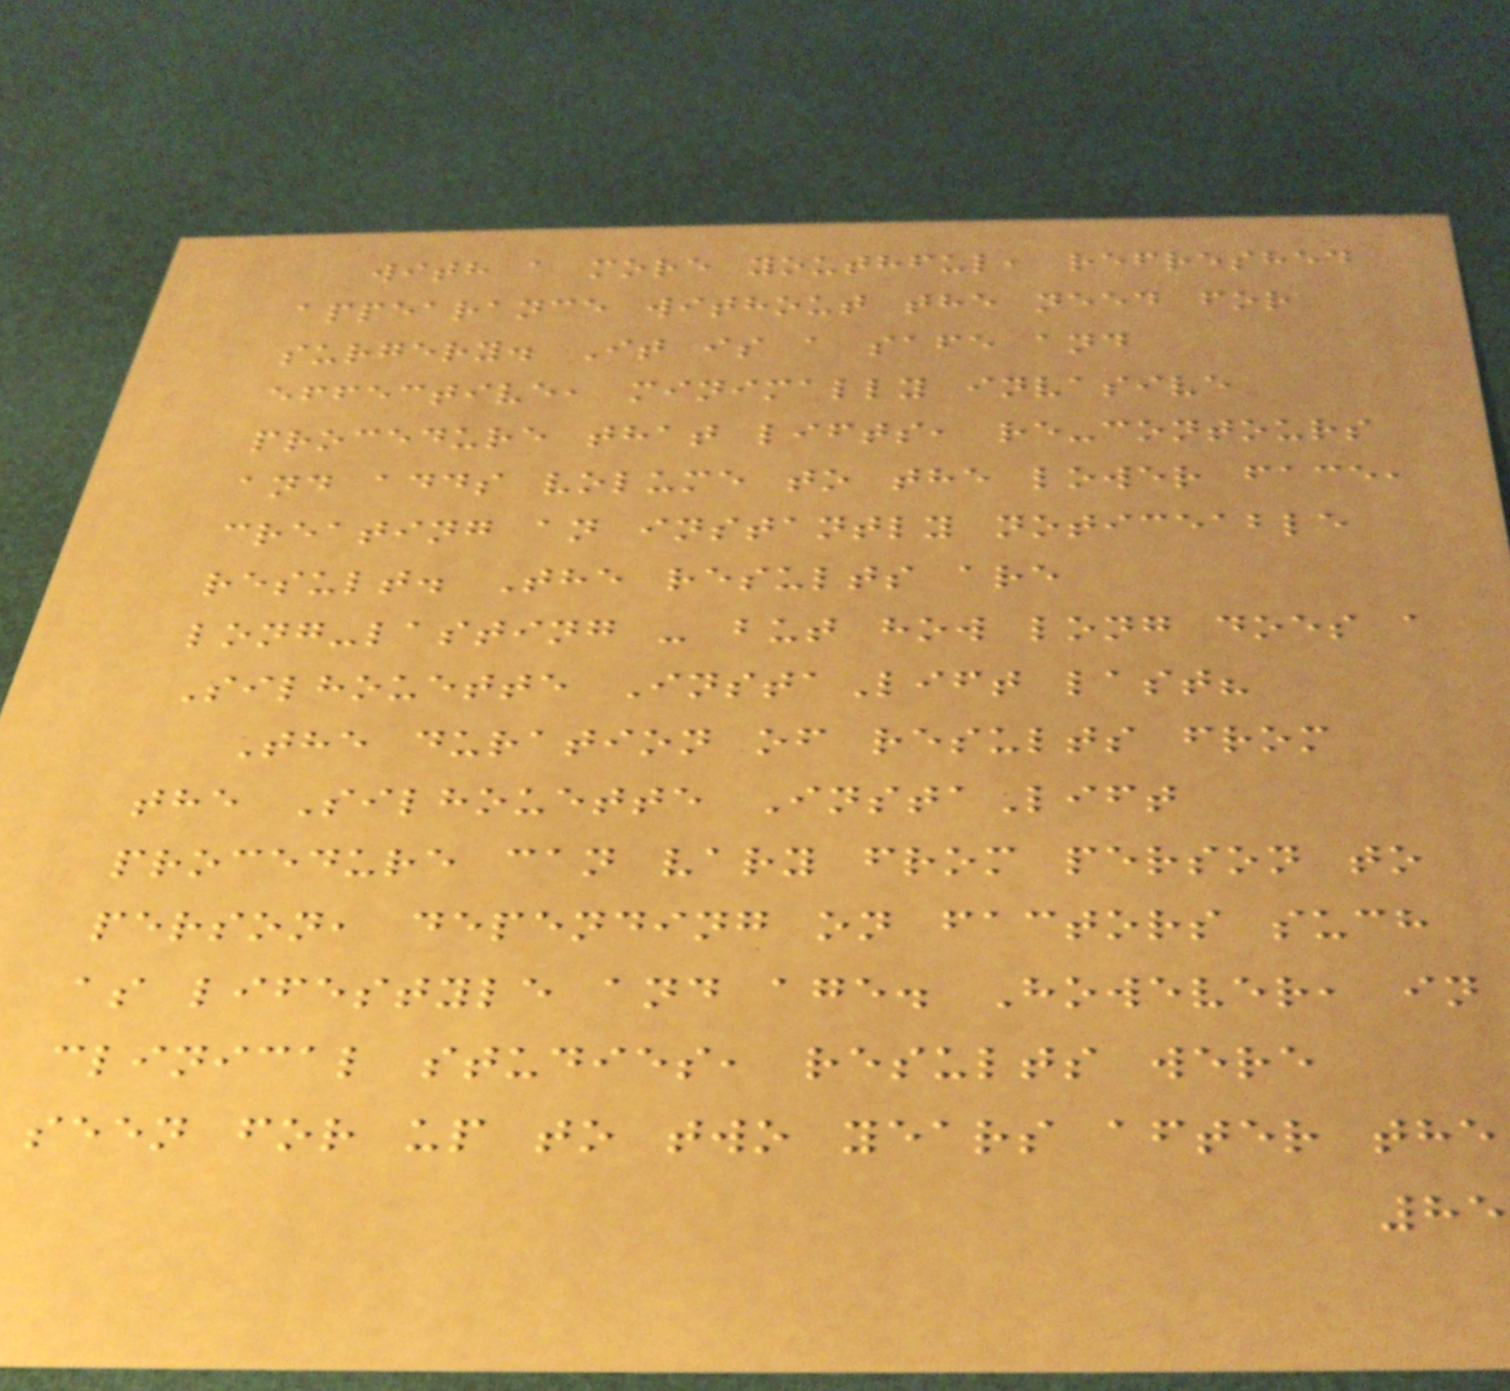with a more youthful, refreshed
appearance without the need for
surgery. It is a safe and
effective, minimally invasive
procedure that lifts, re-contours
and adds volume to the lower face,
creating an instantly noticeable
result. The results are
long-lasting - but how long does a
Silhouette InstaLift last?
The duration of results from
the Silhouette InstaLift
procedure can vary from person to
person, depending on factors such
as lifestyle and age. However, in
clinical studies, results were
seen for up to two years after the
85
